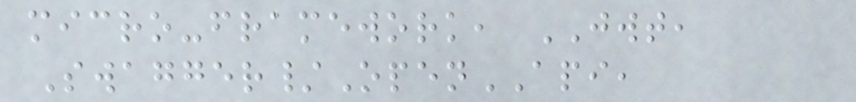micro-framework, JWT,
Swagger/OpenAPI,
